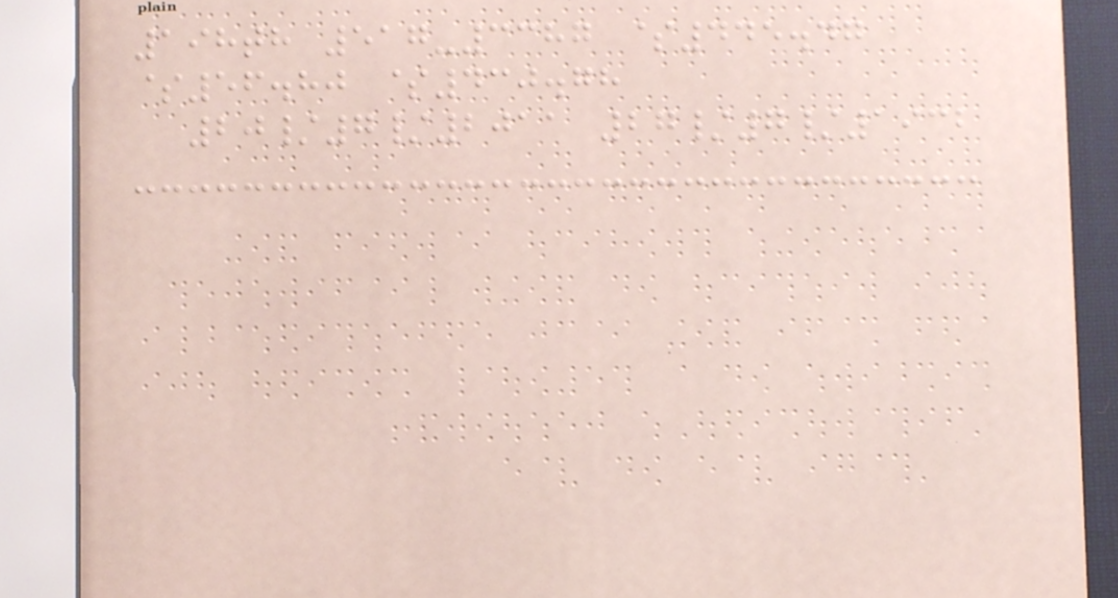198th 517-3387 $445.47
$56.80 $430.78
20/7/2011 27/7/1932
